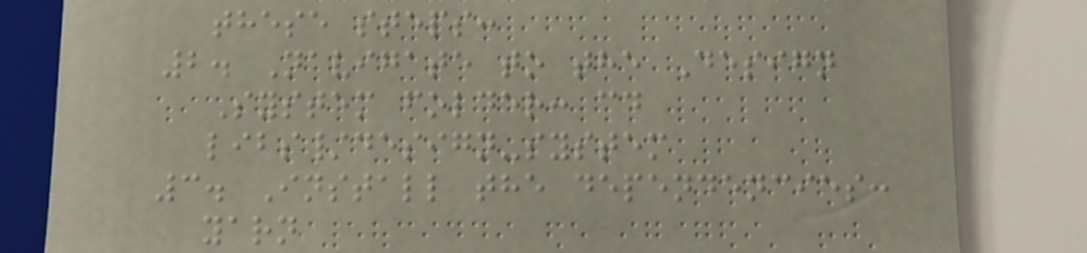these steps:
2. Navigate to the Design
System folder: cd
libs/design-system
3. Install the dependencies:
yarn
